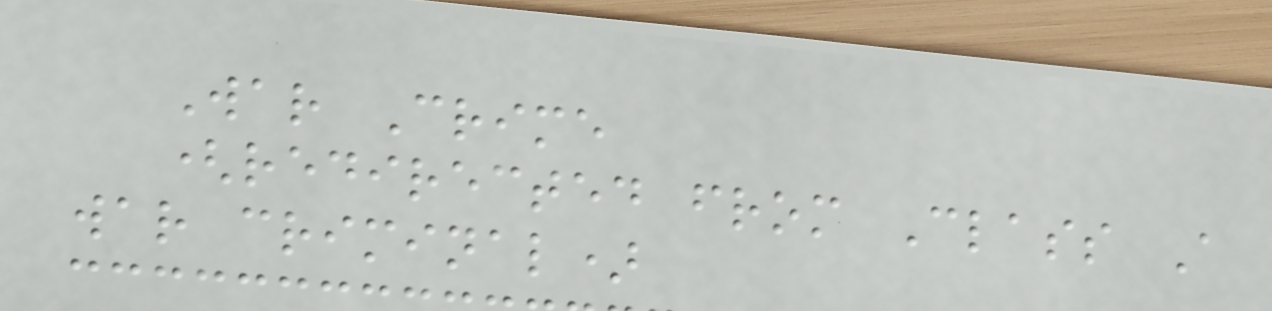War Crime
(redirected from Class A
war criminal)
